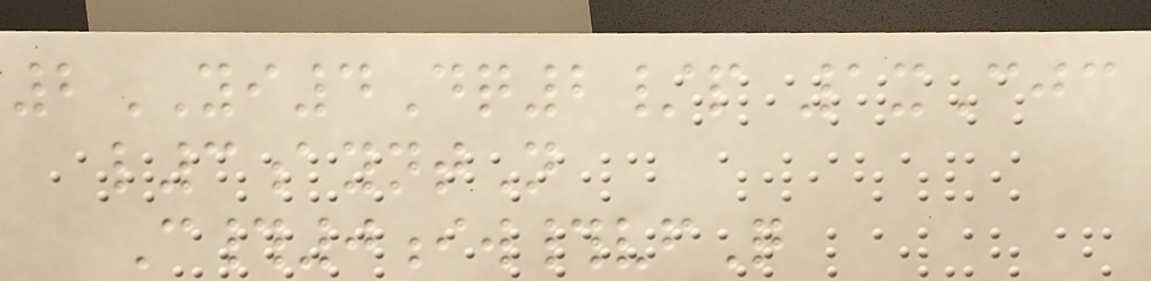2YI4Dq2/p 1xCjc
l3ayntN
C#0iw#vfQ
